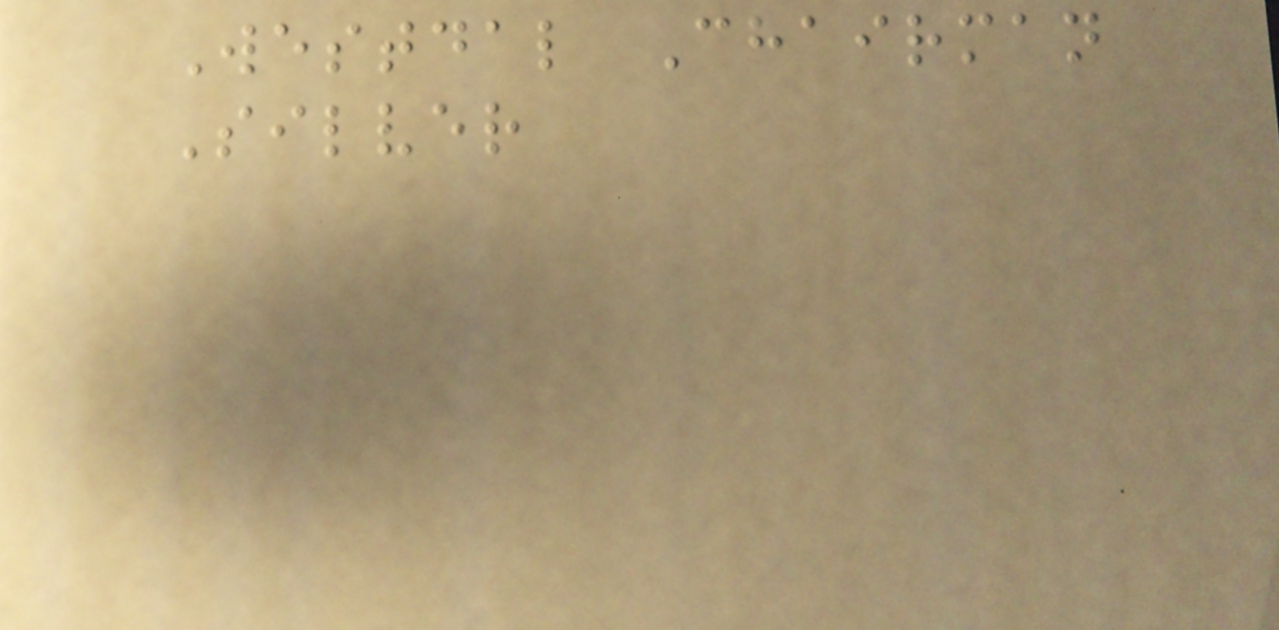Westdal Chairman
Silver
